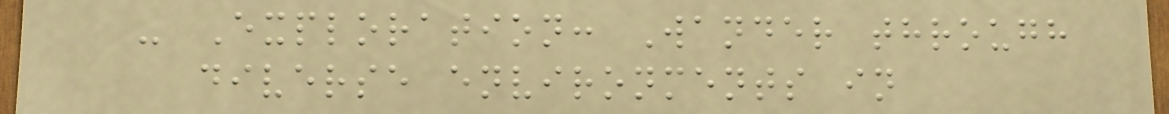- Exploration: Wander through
diverse environments in
